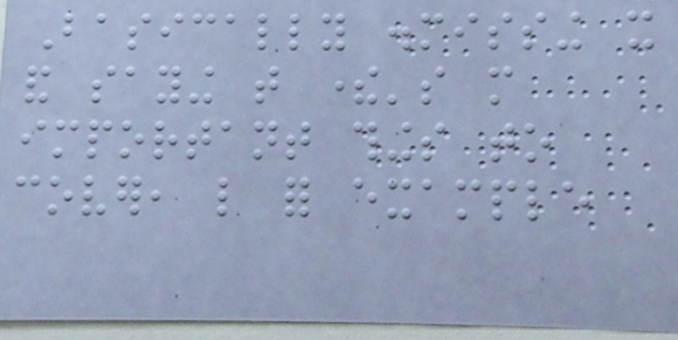Basically dismissing it
and saying that there's more
important things to
cover, like for example
